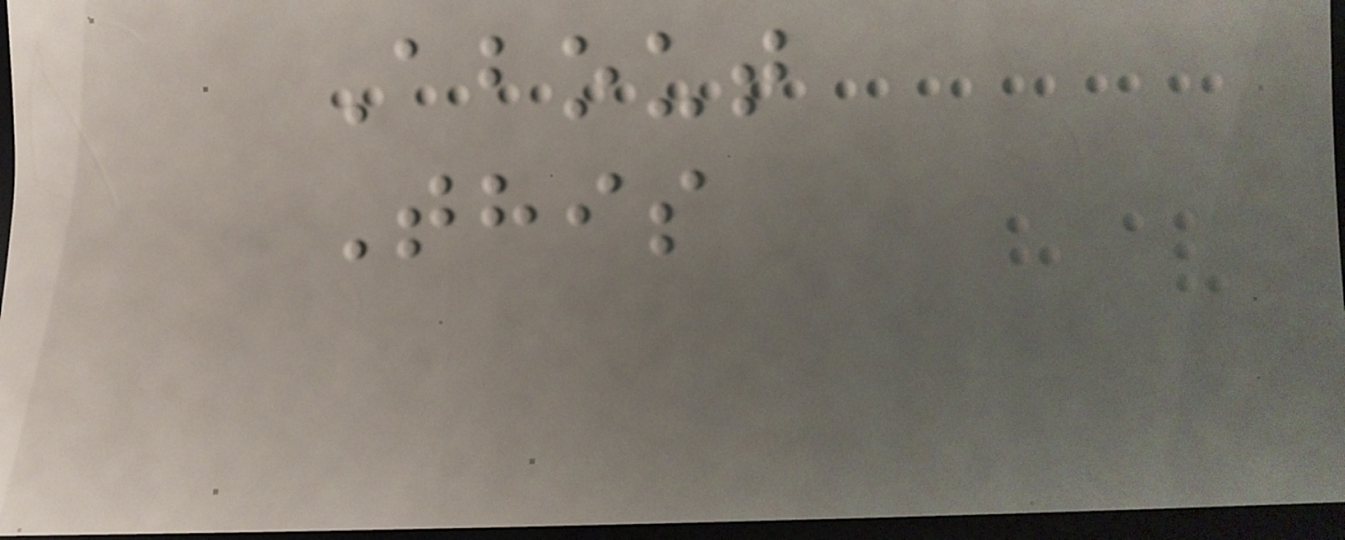About
This
